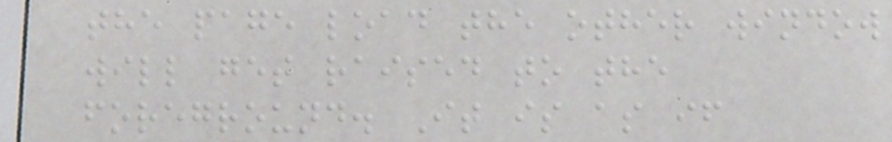the page load the other window
will get raised to the
foreground. It is as if
